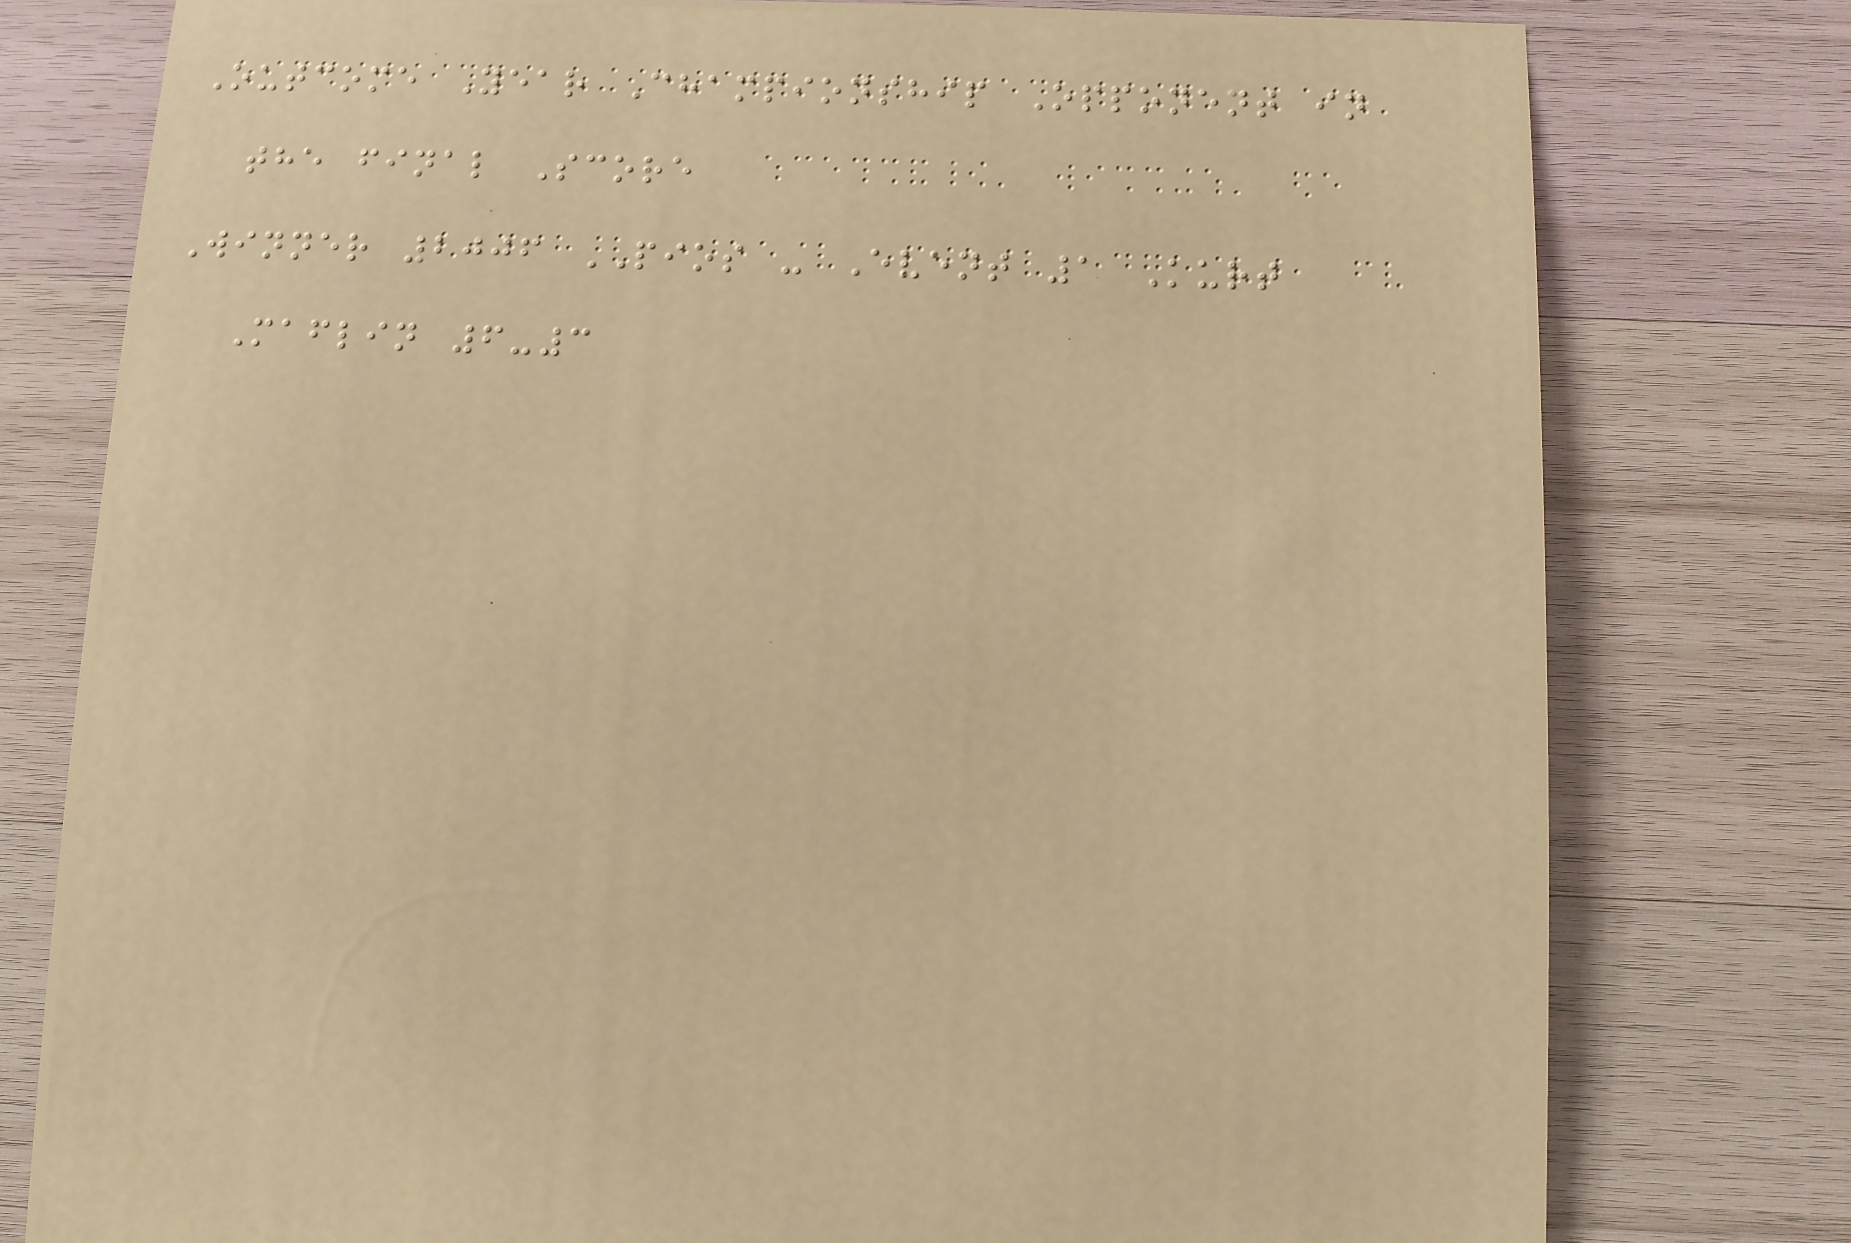Outcome Year Championship Opponent in
the final Score
Winner 2006 PIOS - Event 1 Kurt
Maflin 6-3
